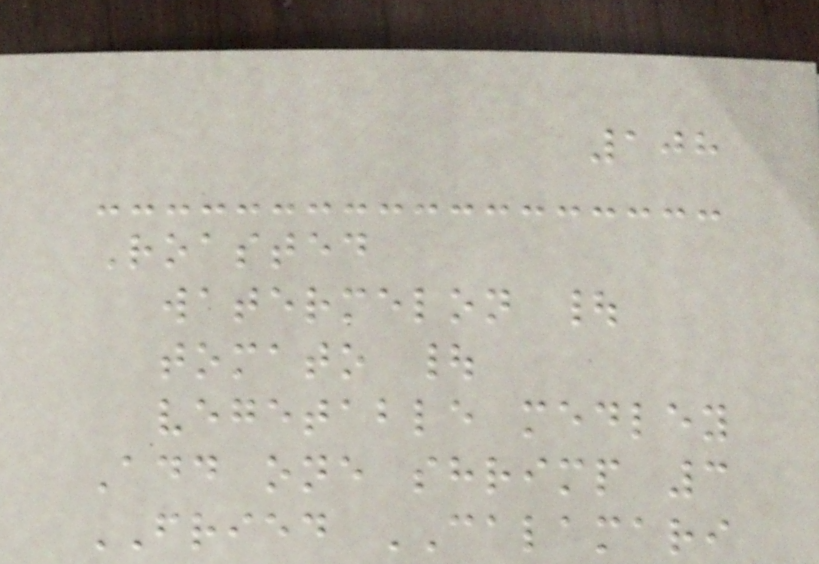108
Roasted
watermelon |
tomato |
vegetable medley
Add one shrimp 3
FRIED CALAMARI
